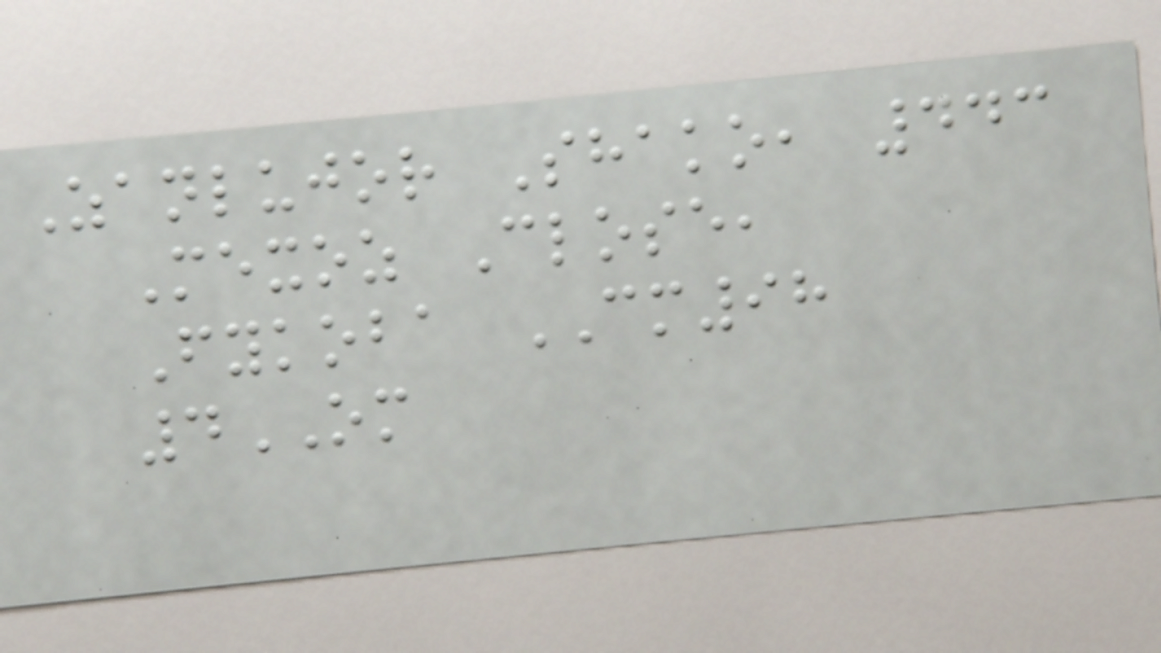Zanlujor Shako, 443
Mexoz Close,
Fykoba CM98
4OM
